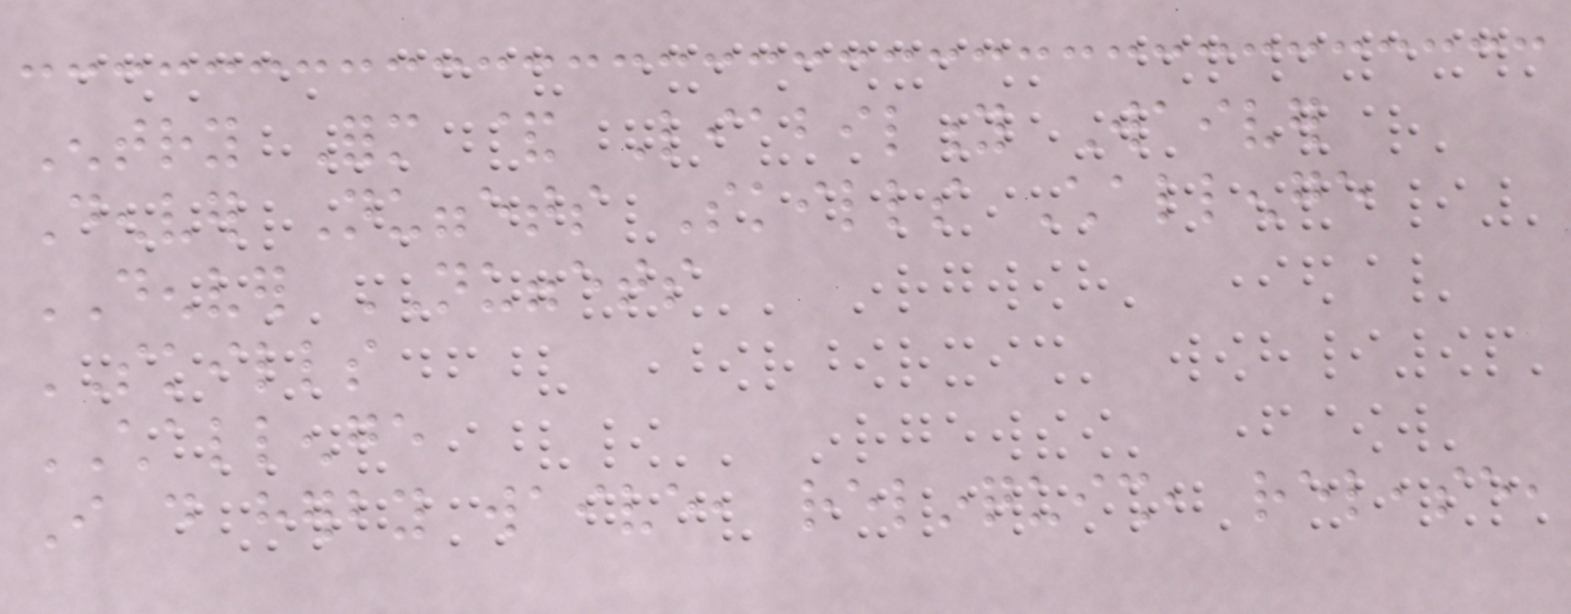Entry Form & Liability Waiver
Denver Nuggets Skills Challenge
DENVER NUGGETS
SKILLS
CHALLENGE
I do herby waive, relinquish, release,
